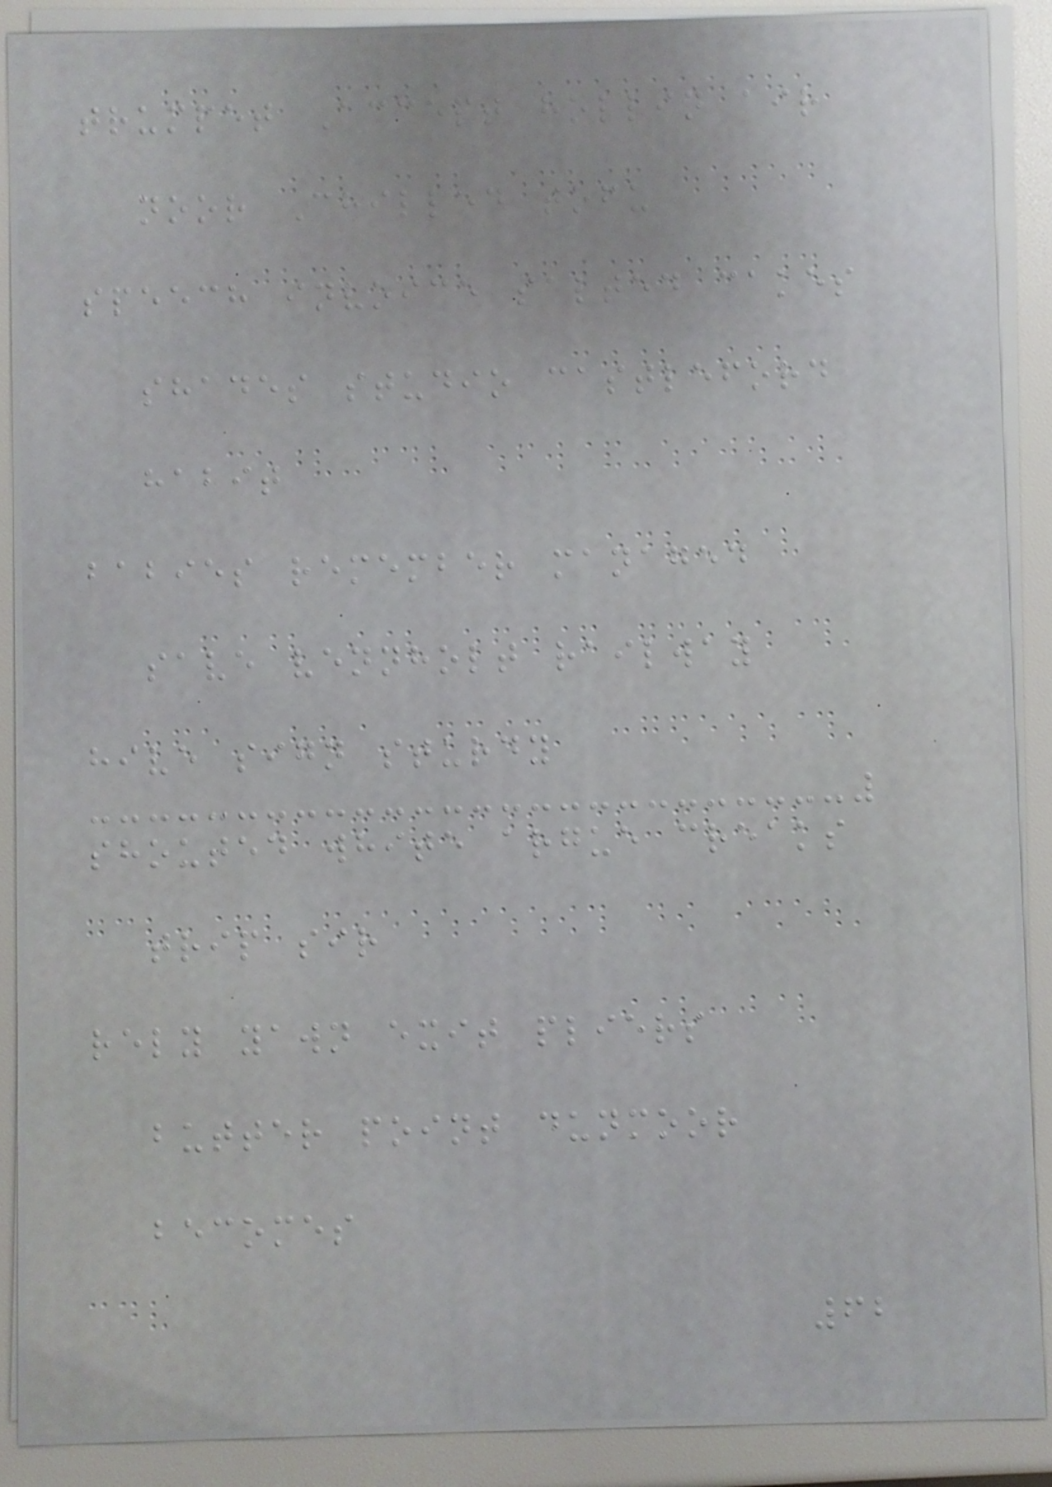trumpet Accept hollin air
noor Chilled tofu
speech invoice salted cakes
shades studio castleford
habit
babies remember managed
save vennholt railway
hive sign sturdy
shouted white argue creaks
trip sir
rely yawn exit pliers
butter point dunmoor
becomes
62
